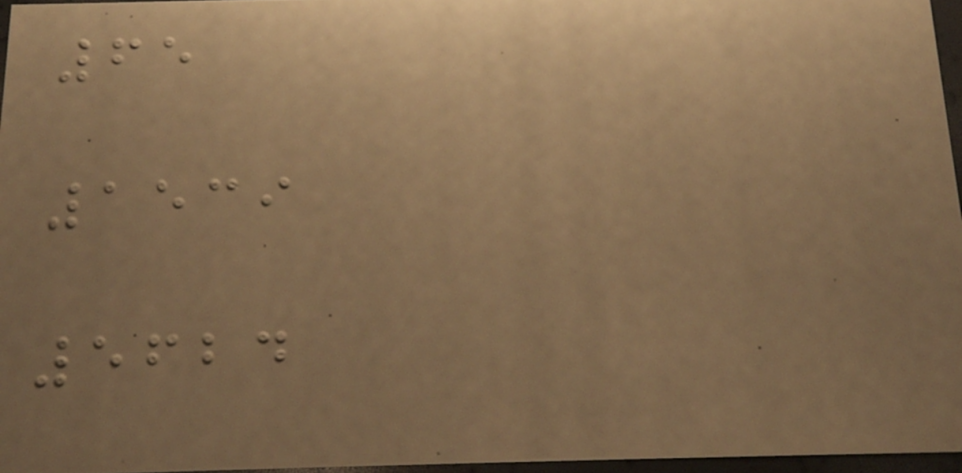65
1539
5624
